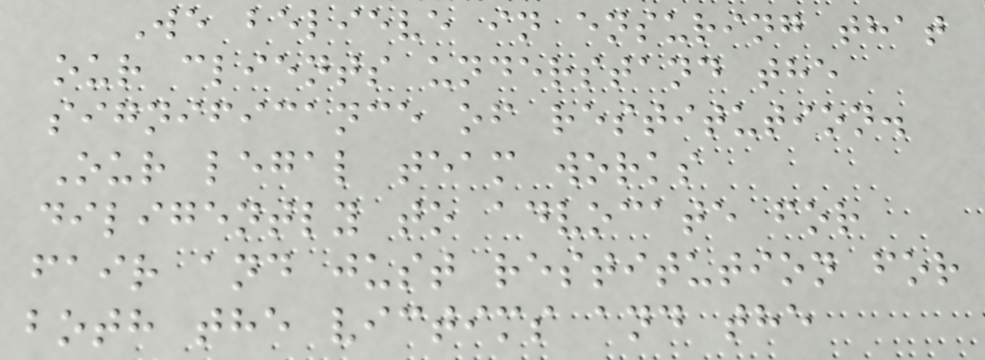We believe in ensuring that
our clients understand the
significance of restitution.
Our legal team works
diligently to advocate for
fair and just restitution for
both the victims and the
